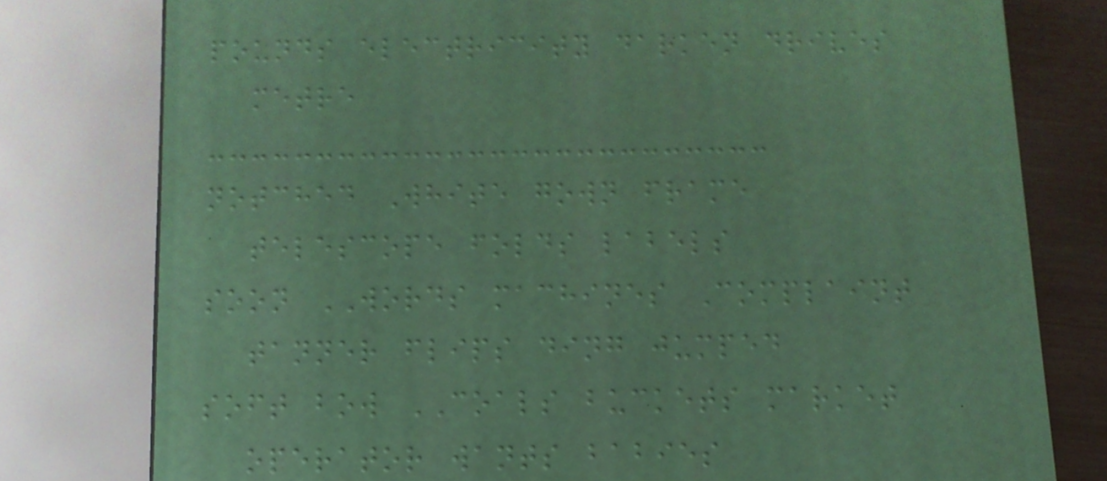pounds electricity darken drives
metre
notched White gown frame
telescope folds labels
soon WORDS machines Complaint
tanner flips ding jumped
soft bow COALS buckets market
operator wants babies
